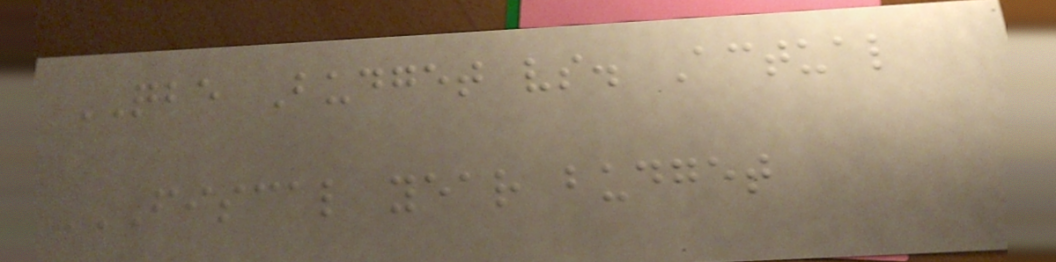QBE Budget vs. Actual
FISCAL YEAR BUDGET
